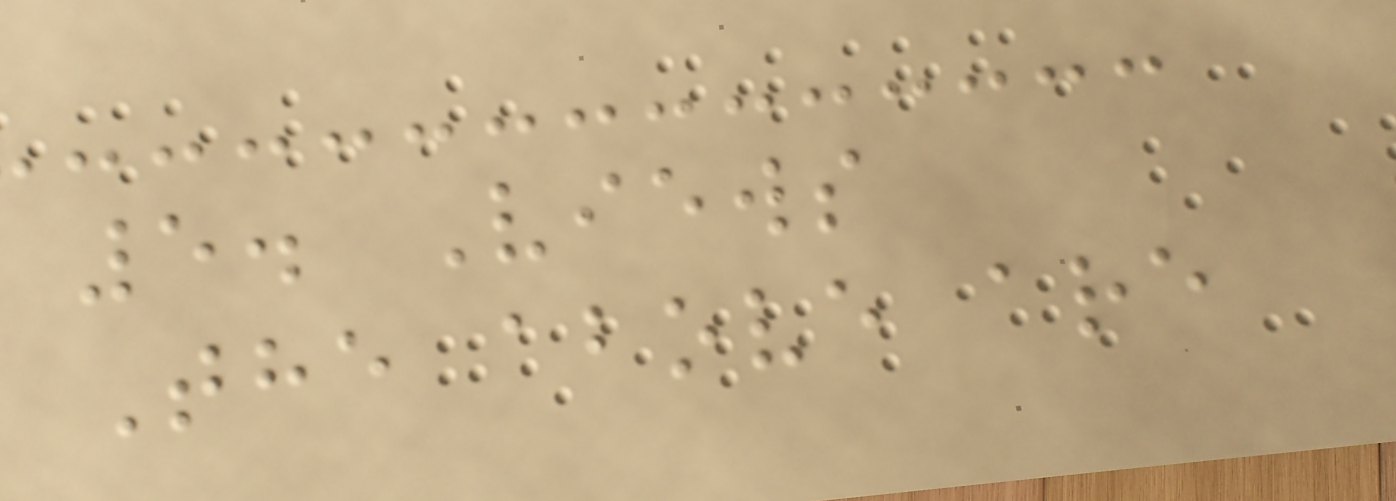5. Views
The above are
